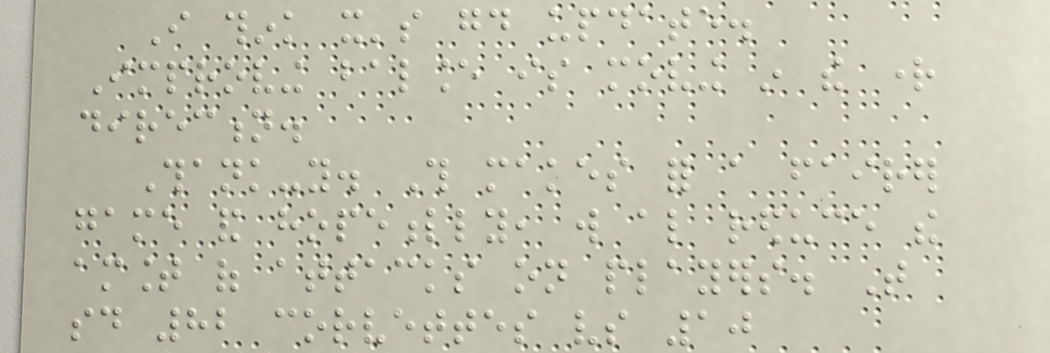I think it's good update.
Improving balance is moving in the right
direction.
Thank-you. This makes for a fairer
game and hopefully, will also reduce the
amount of attacks on players. That
said 82 corvettes vs 10
